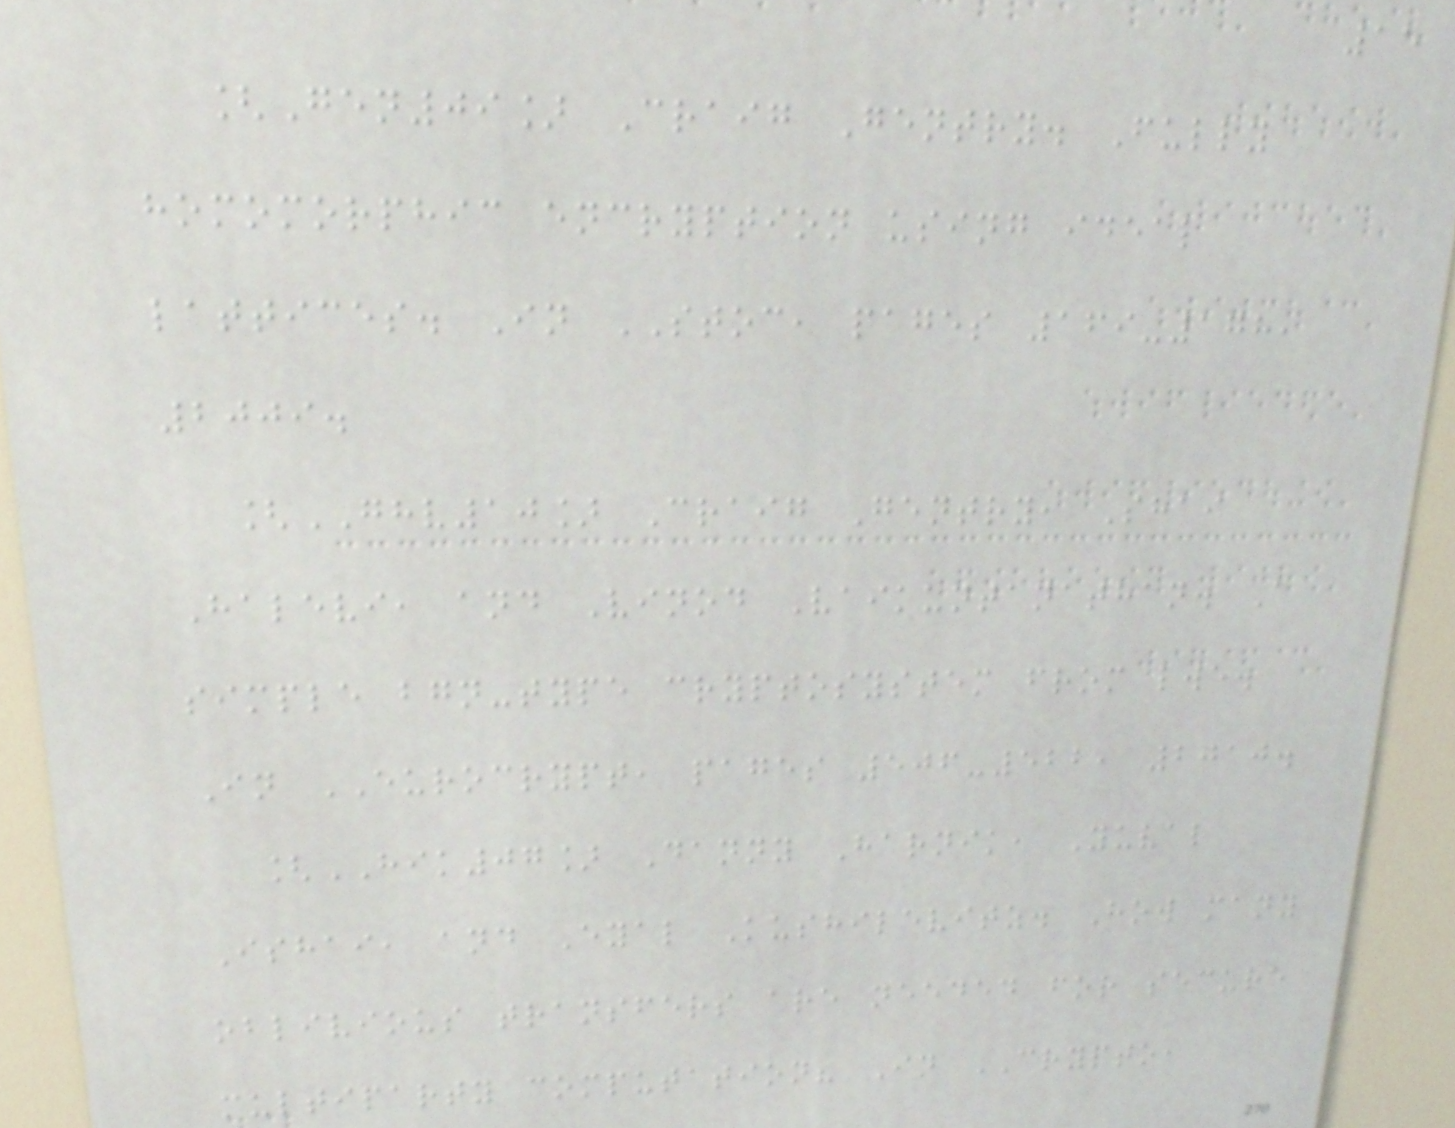15
[Gen09] Craig Gentry. Fully
homomorphic encryption using ideal
lattices. In STOC, pages 169-178,
2009.
[GHV10] Craig Gentry, Shai
Halevi, and Vinod Vaikuntanathan. A
simple bgn-type cryptosystem from lwe.
In EUROCRYPT, pages 506-522, 2010.
[HIK07] Danny Harnik, Yuval
Ishai, and Eyal Kushilevitz. How many
oblivious transfers are needed for secure
multiparty computation? In CRYPTO,
